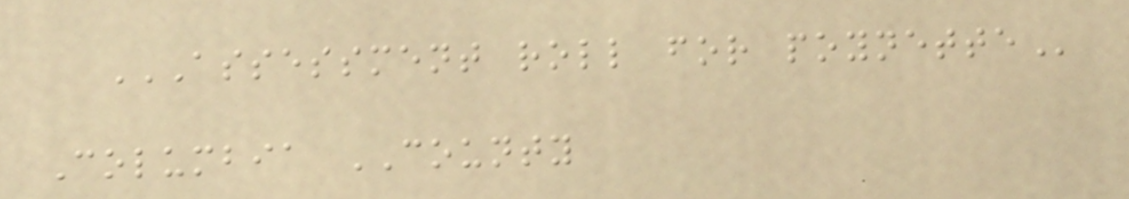ASSESSMENT ROLL FOR POYNETTE
Columbia COUNTY
